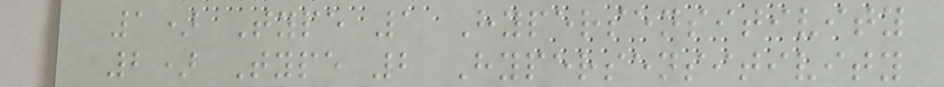1) Type 1 Hypersensitivity
2) Type 2 Hypersensitivity
